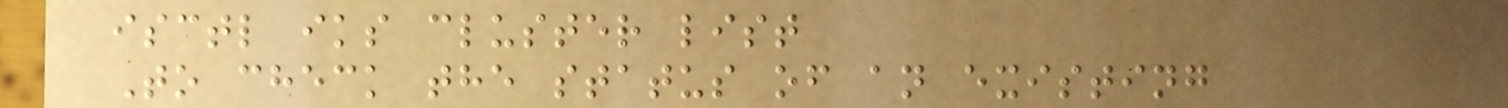isctl iks cluster list
To check the status of an existing
